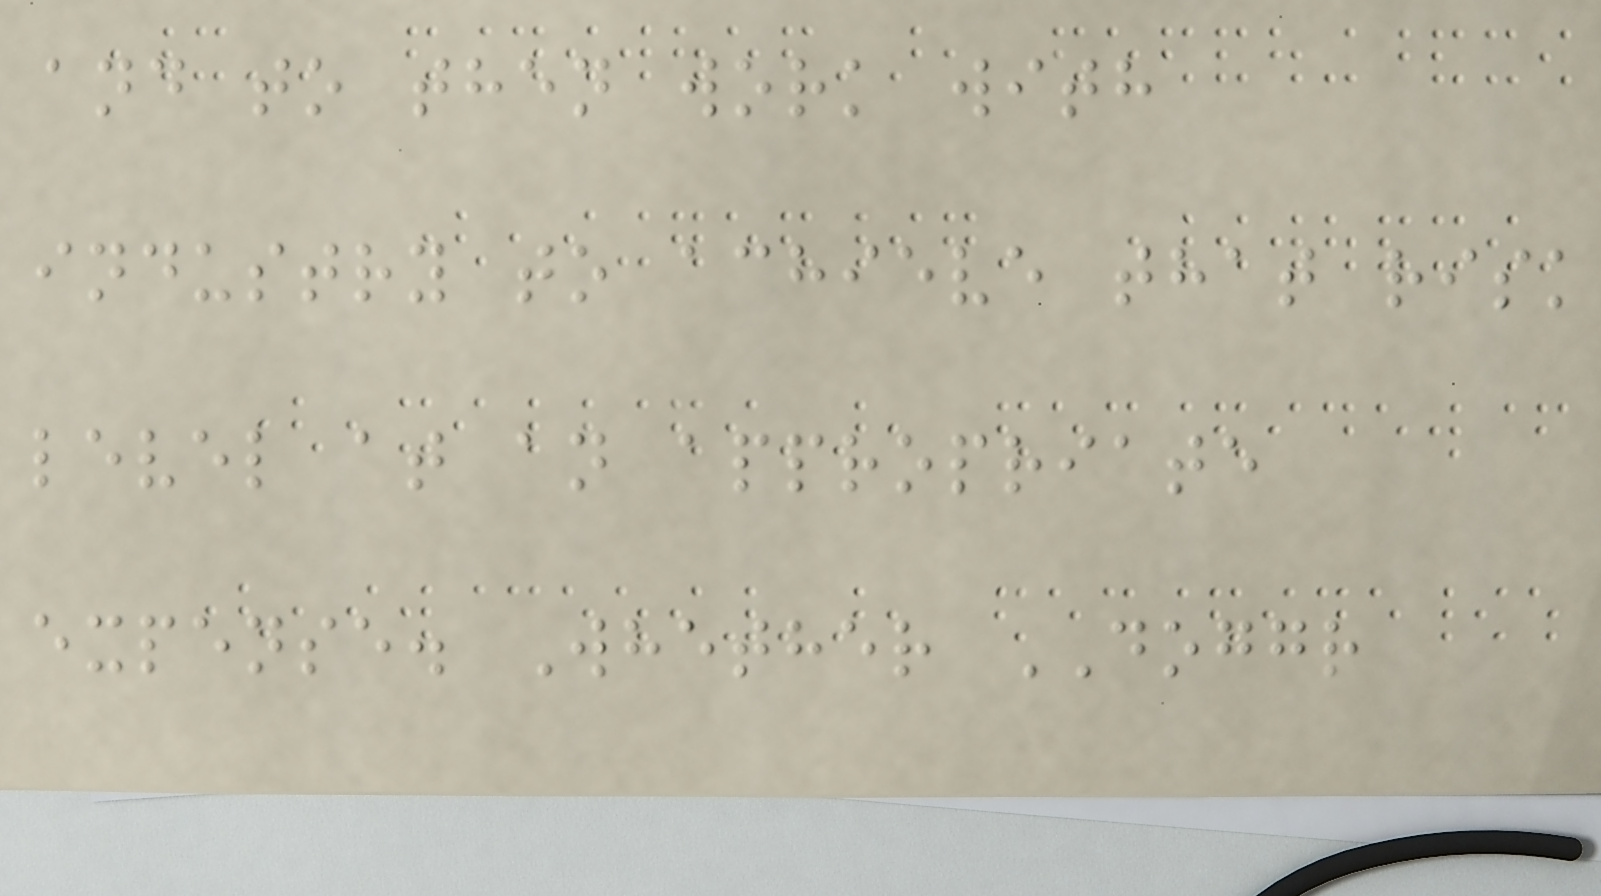and to then work with
industry to achieve that risk
level at an appropriate
expense. Whether DOGGR
